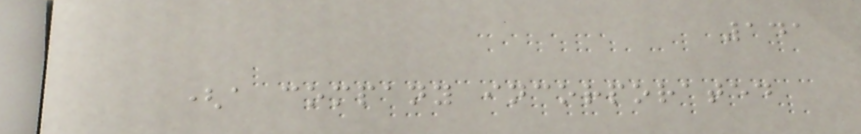141
(a company incorporated
